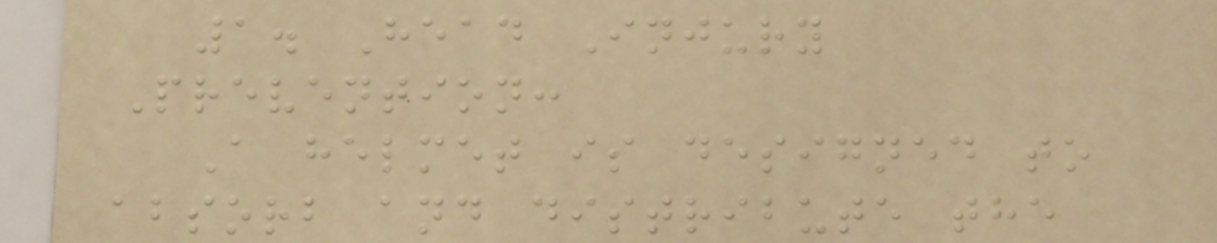1. Head Injury
Prevention:
A helmet is designed to
absorb and distribute the
